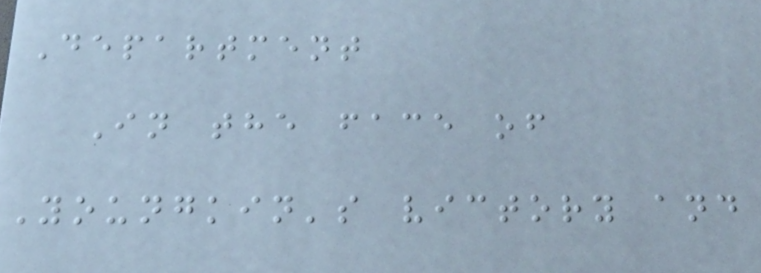Department
In the face of
Youngkin's victory and
